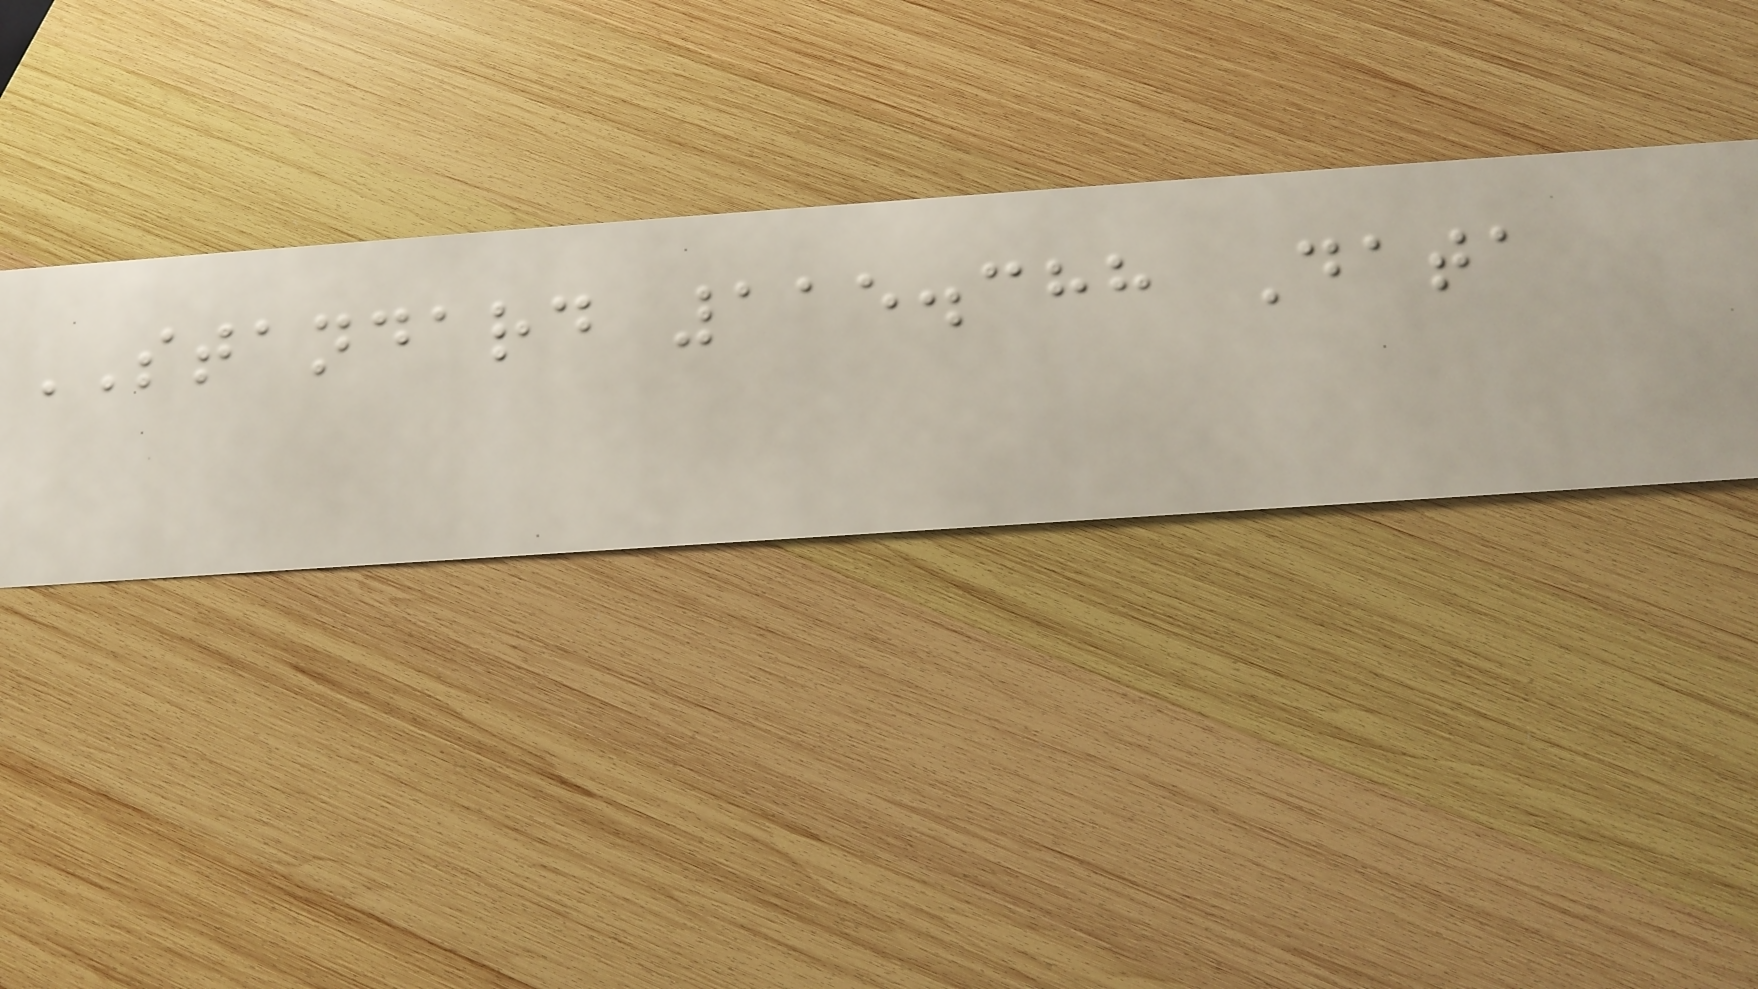STANDARD 115.388 Data
